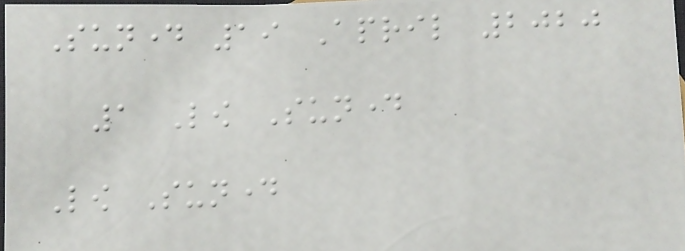Sunday 19 April 2020
1 Low Sunday
Low Sunday
